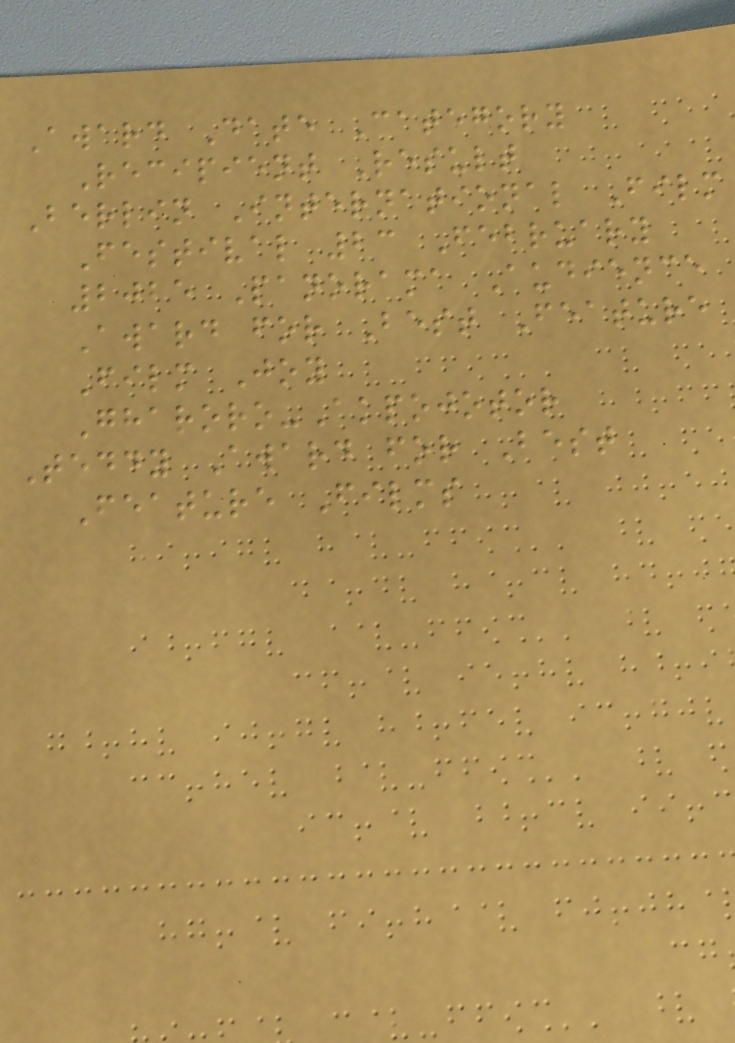Award Date Category
Recipient Result
Berlin International Film
Festival 23 February
2025 Panorama Audience
Award for Best Feature
Film Joy
Gharoro-Akpojotor
Teddy Award for Best
Feature Films
